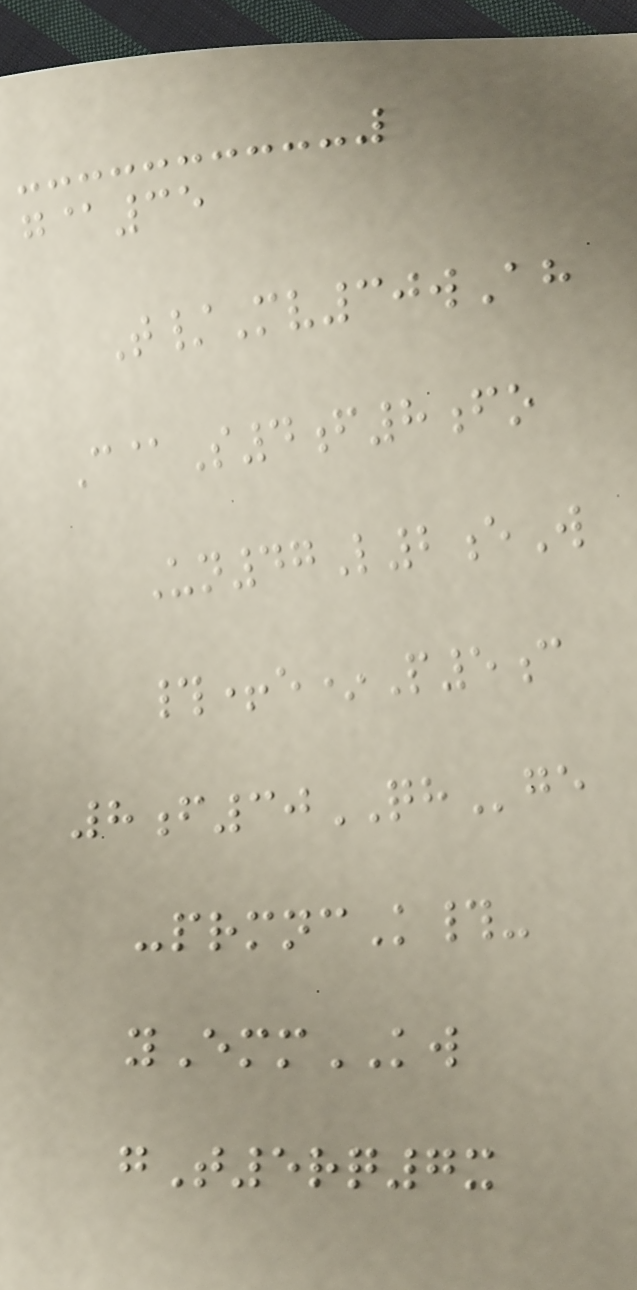g@35
T/Mv30wAh
C@S4f8fo
Un47L2eW
#+e*P5c
8f30QHge
-prmncK#-
yEmmKW
gT5rq7x
